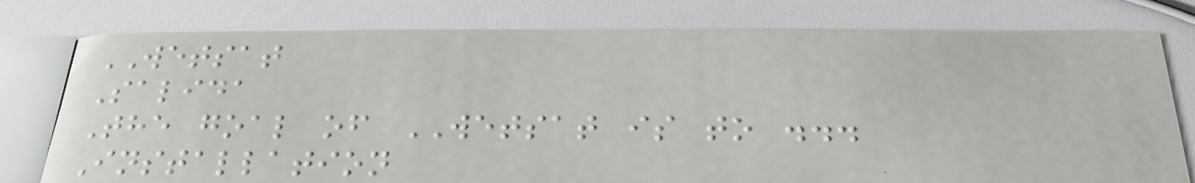WETSAT
Salida
The goal of WETSAT is to ...
Installation
